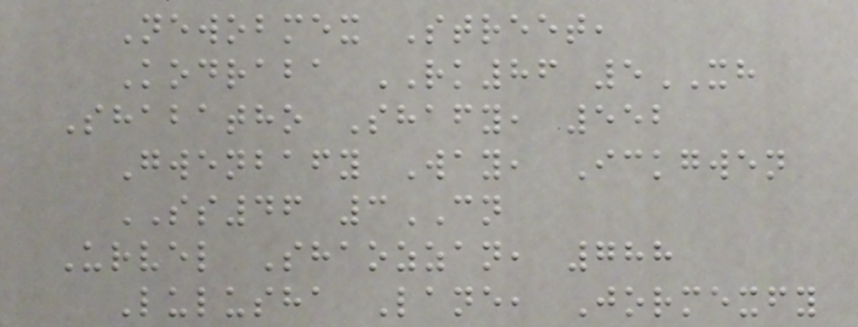Newobmex Street,
Kodraba RK86 5XH
Shabatho Shafy, 552
Gwenbafy Way, Ickgwen
SS46 3CN
Urvel Shaozzan, 788
Lulusha Lane, Jormexfy
